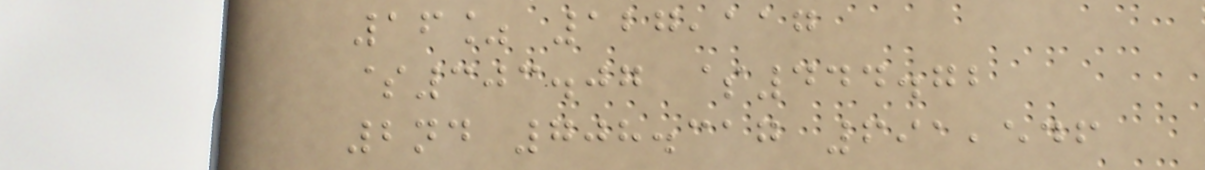16% 127,117
$303.07 $444.72
2nd 708.317 691,546
